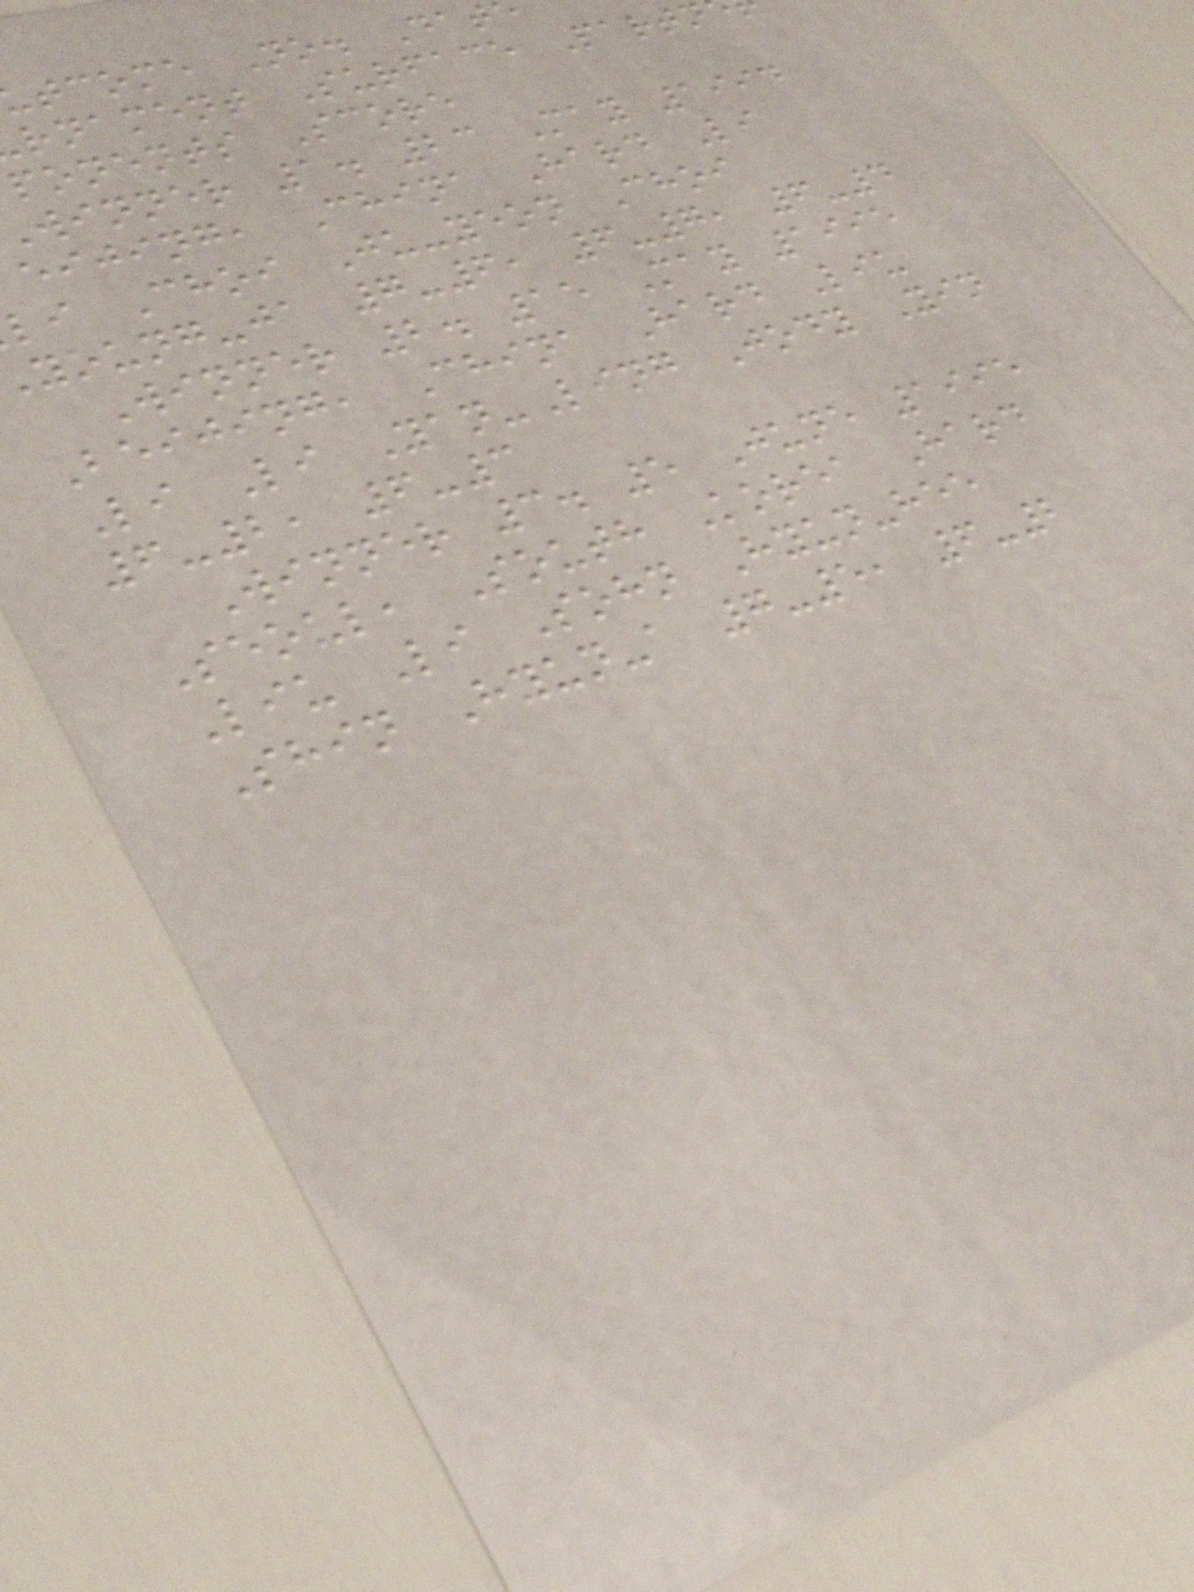tcome No. Dat
rnament Surface Partn
ponents Score
winner 1. 23 May 1994
eijing, China Hard Li
li Choi Ju-yeon Choi
young-ja 7-6, 6-7, 6-4
Winner 2. 15 May 1995
Beijing, China Hard Liu
Li Li Yan-Ling Jody Yin
6-2, 6-3
Winner 3. 5 June 1995
Seoul, South Korea Hard
Liu Li Sohn Hyun-hee
Shin Hyun-a 7-5, 6-2
